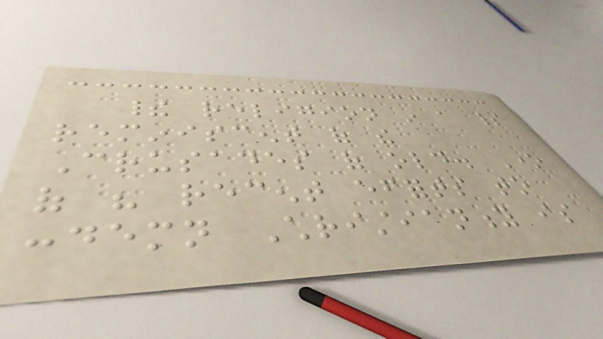their religion in a spirit
reminiscent of the
Crusades of old. One
of his recent efforts to
condemn Christianity is
